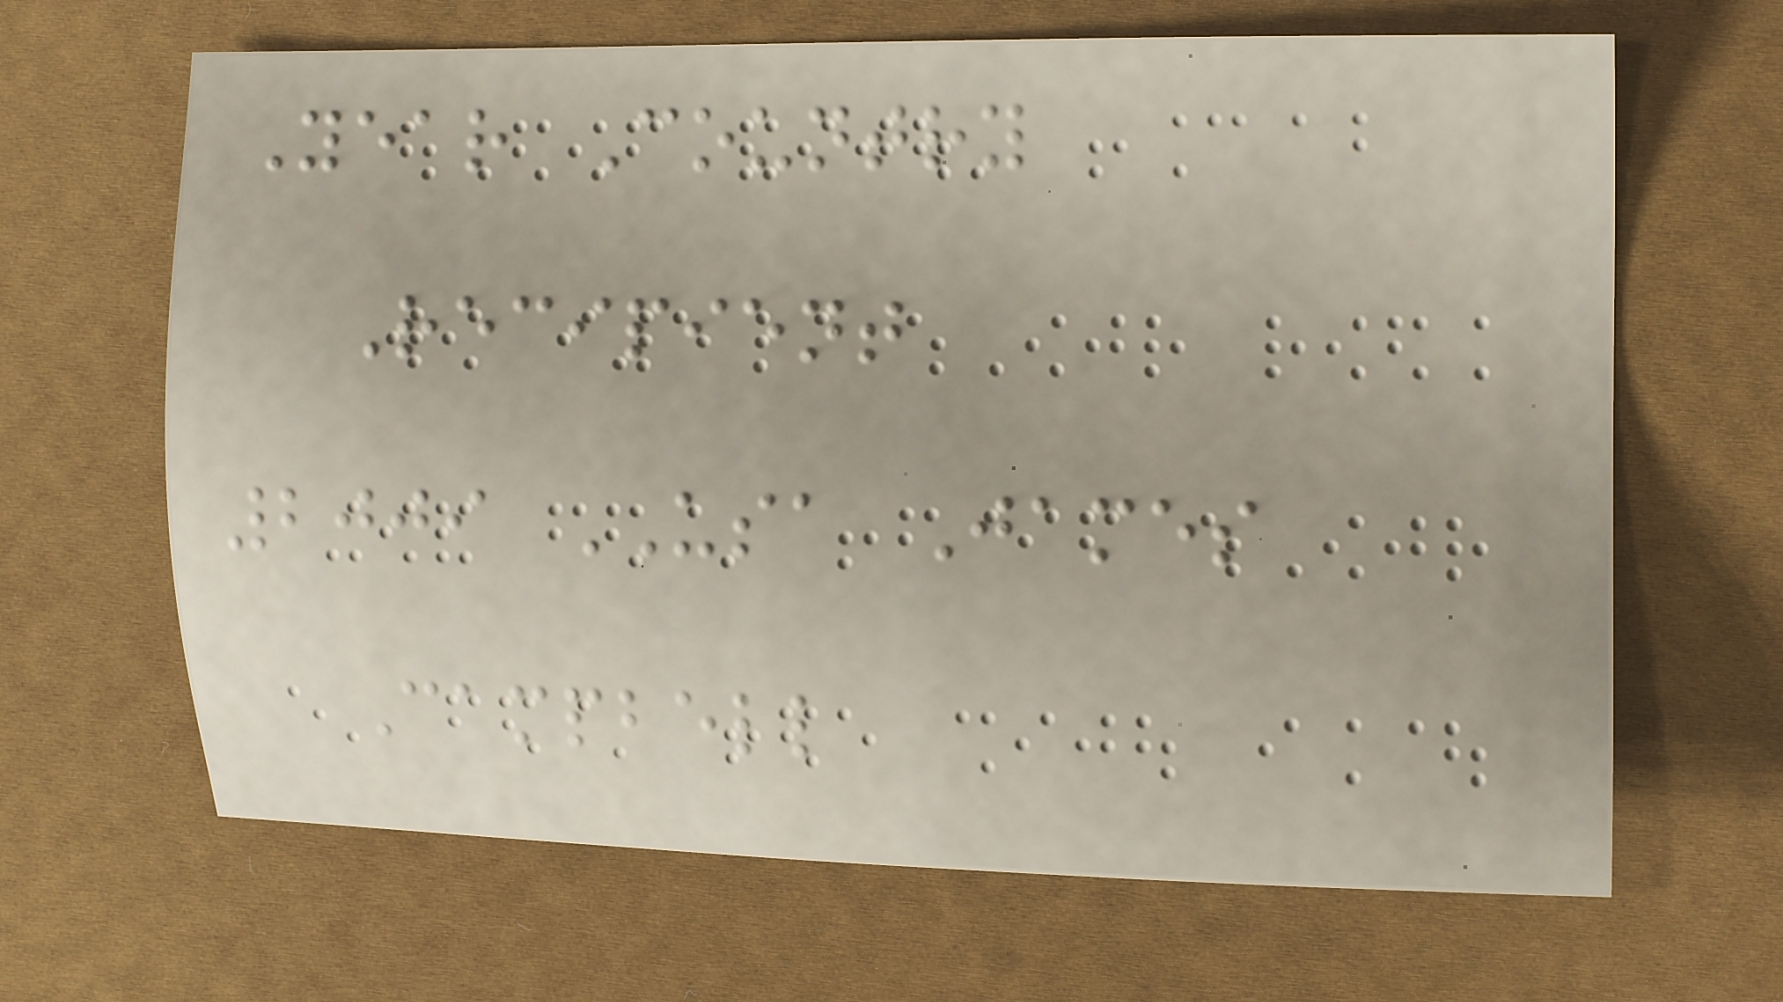Year Country
Recipient
2009 USA James
Campbell
